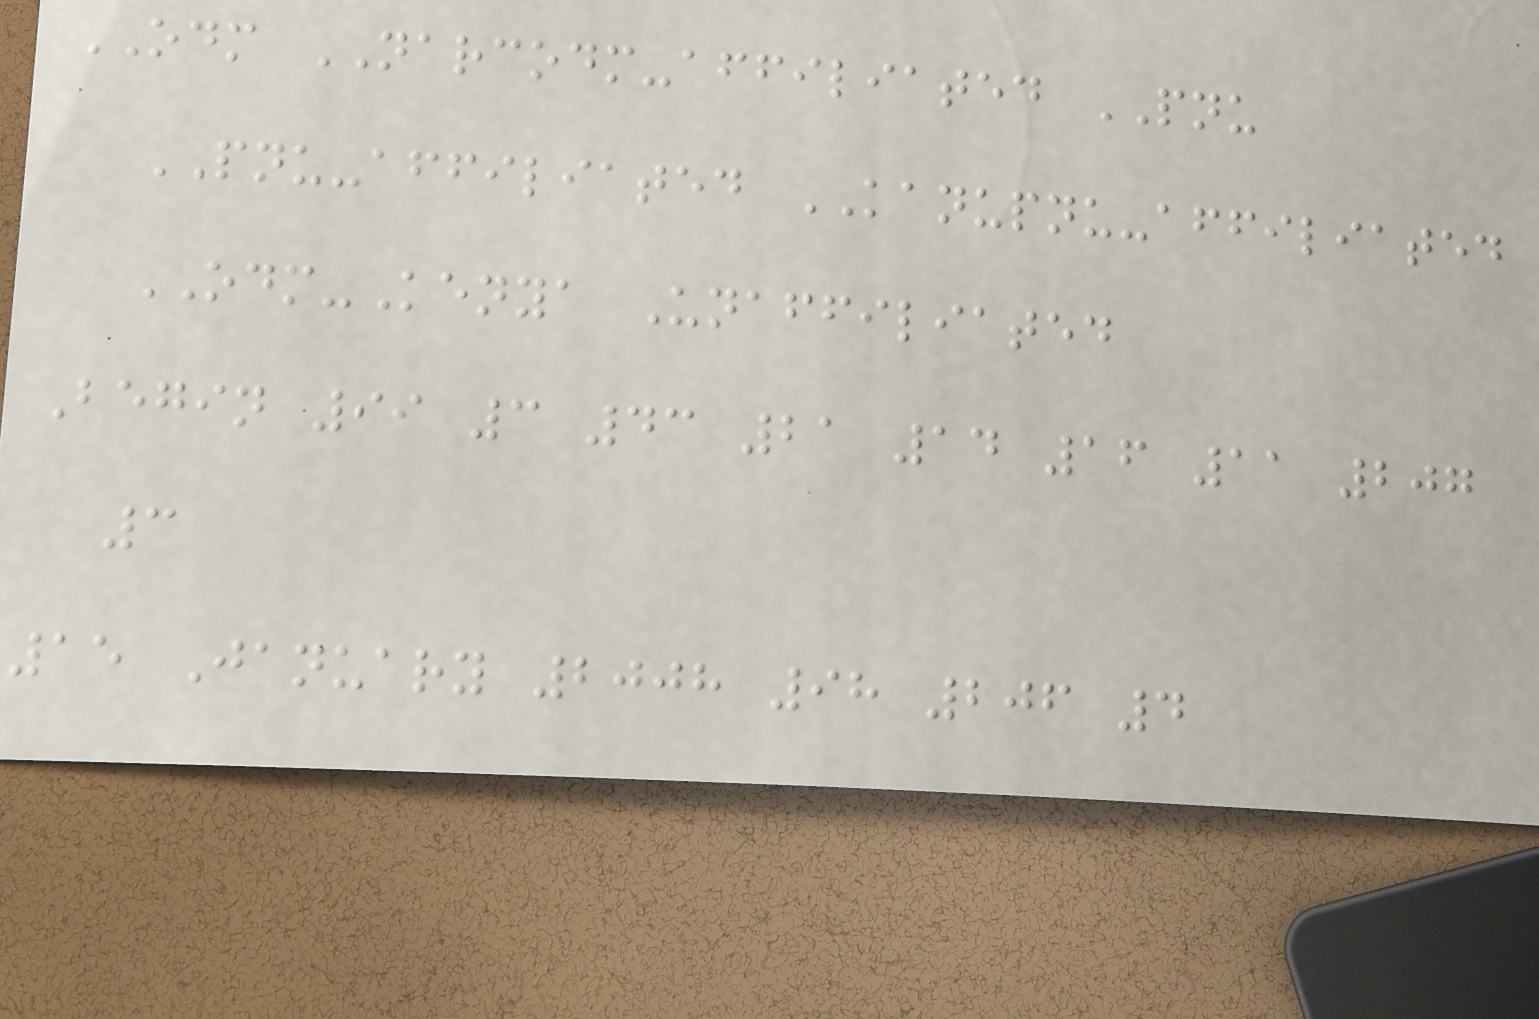ODM NARCODM-affiliated PNU
PNU-affiliated KANUPNU-affiliated
ODM-Kenya Unaffiliated
Begin 99 3 43 21 14 16 11 207
3
15 January 2008 98 206 4
